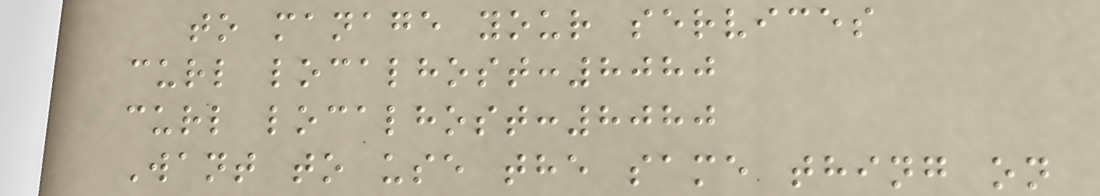to manage your services
curl localhost:8080
curl localhost:8080
Want to use the same thing on
